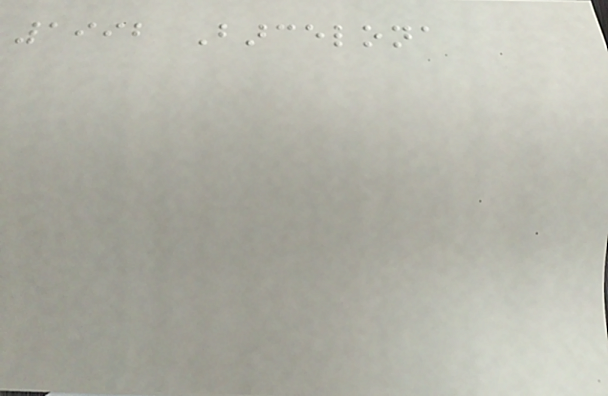1992 Barcelona
